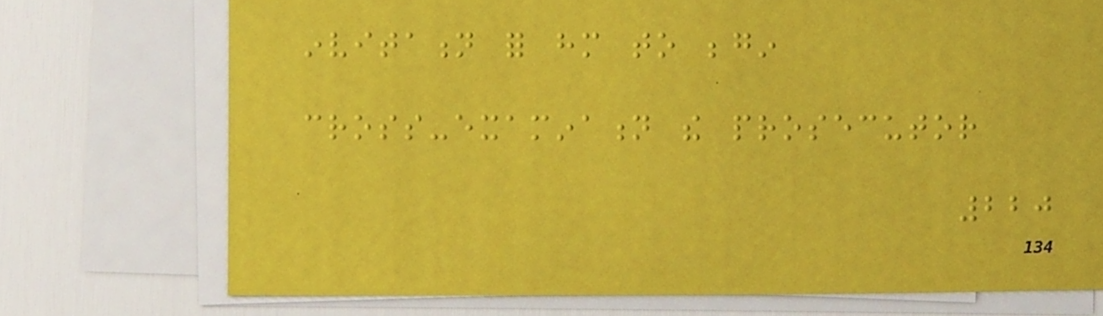invitation for him to begin
cross-examination the prosecutor
220
